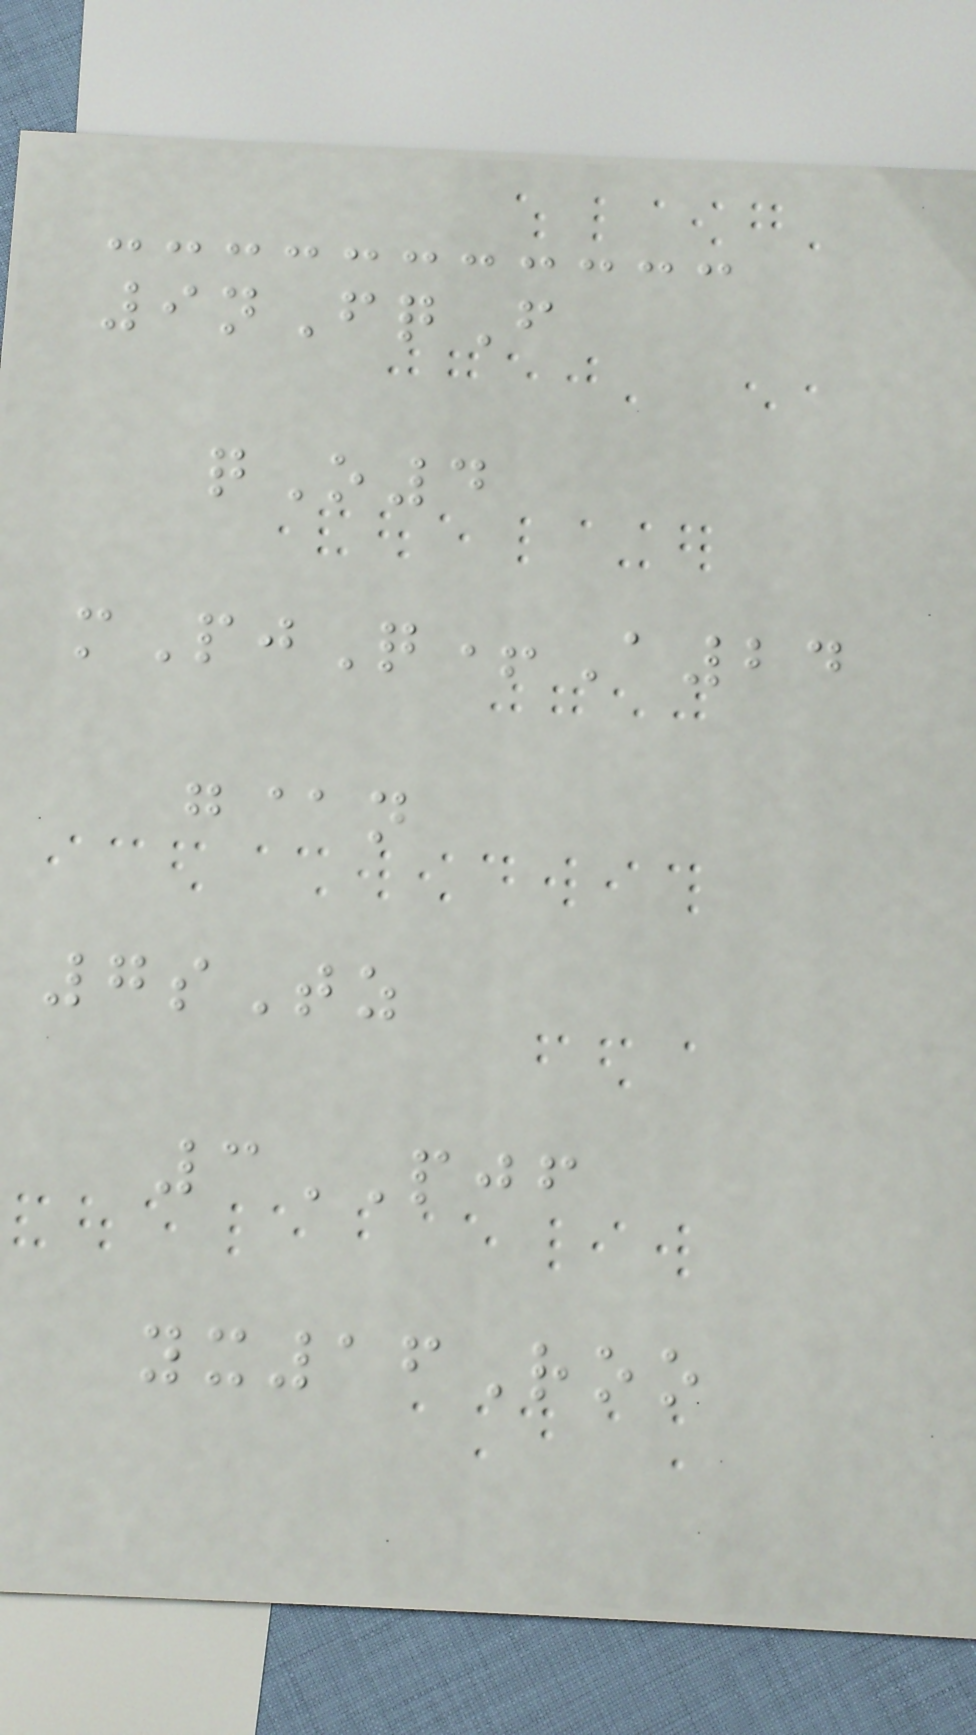9nFqF
qO4
mPjQ+A24
g@n
7sTz
3PJF
yx16Roo
